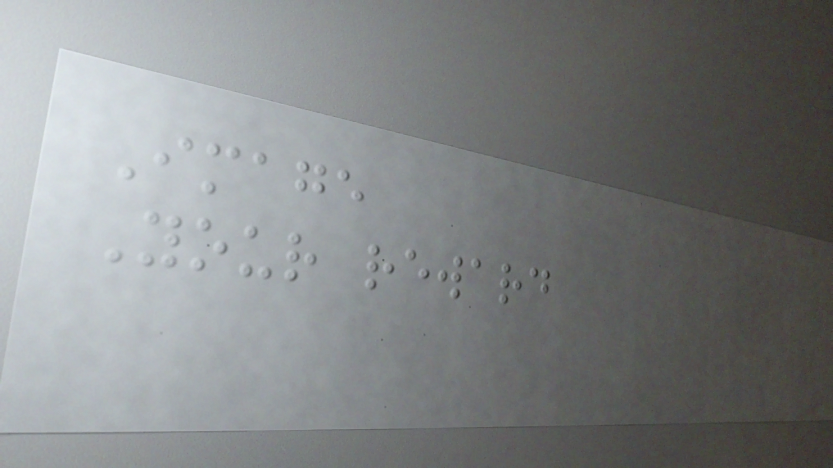Image
Your reward
